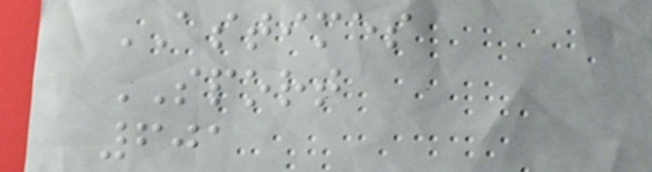ASTIMES
SPORT
601
